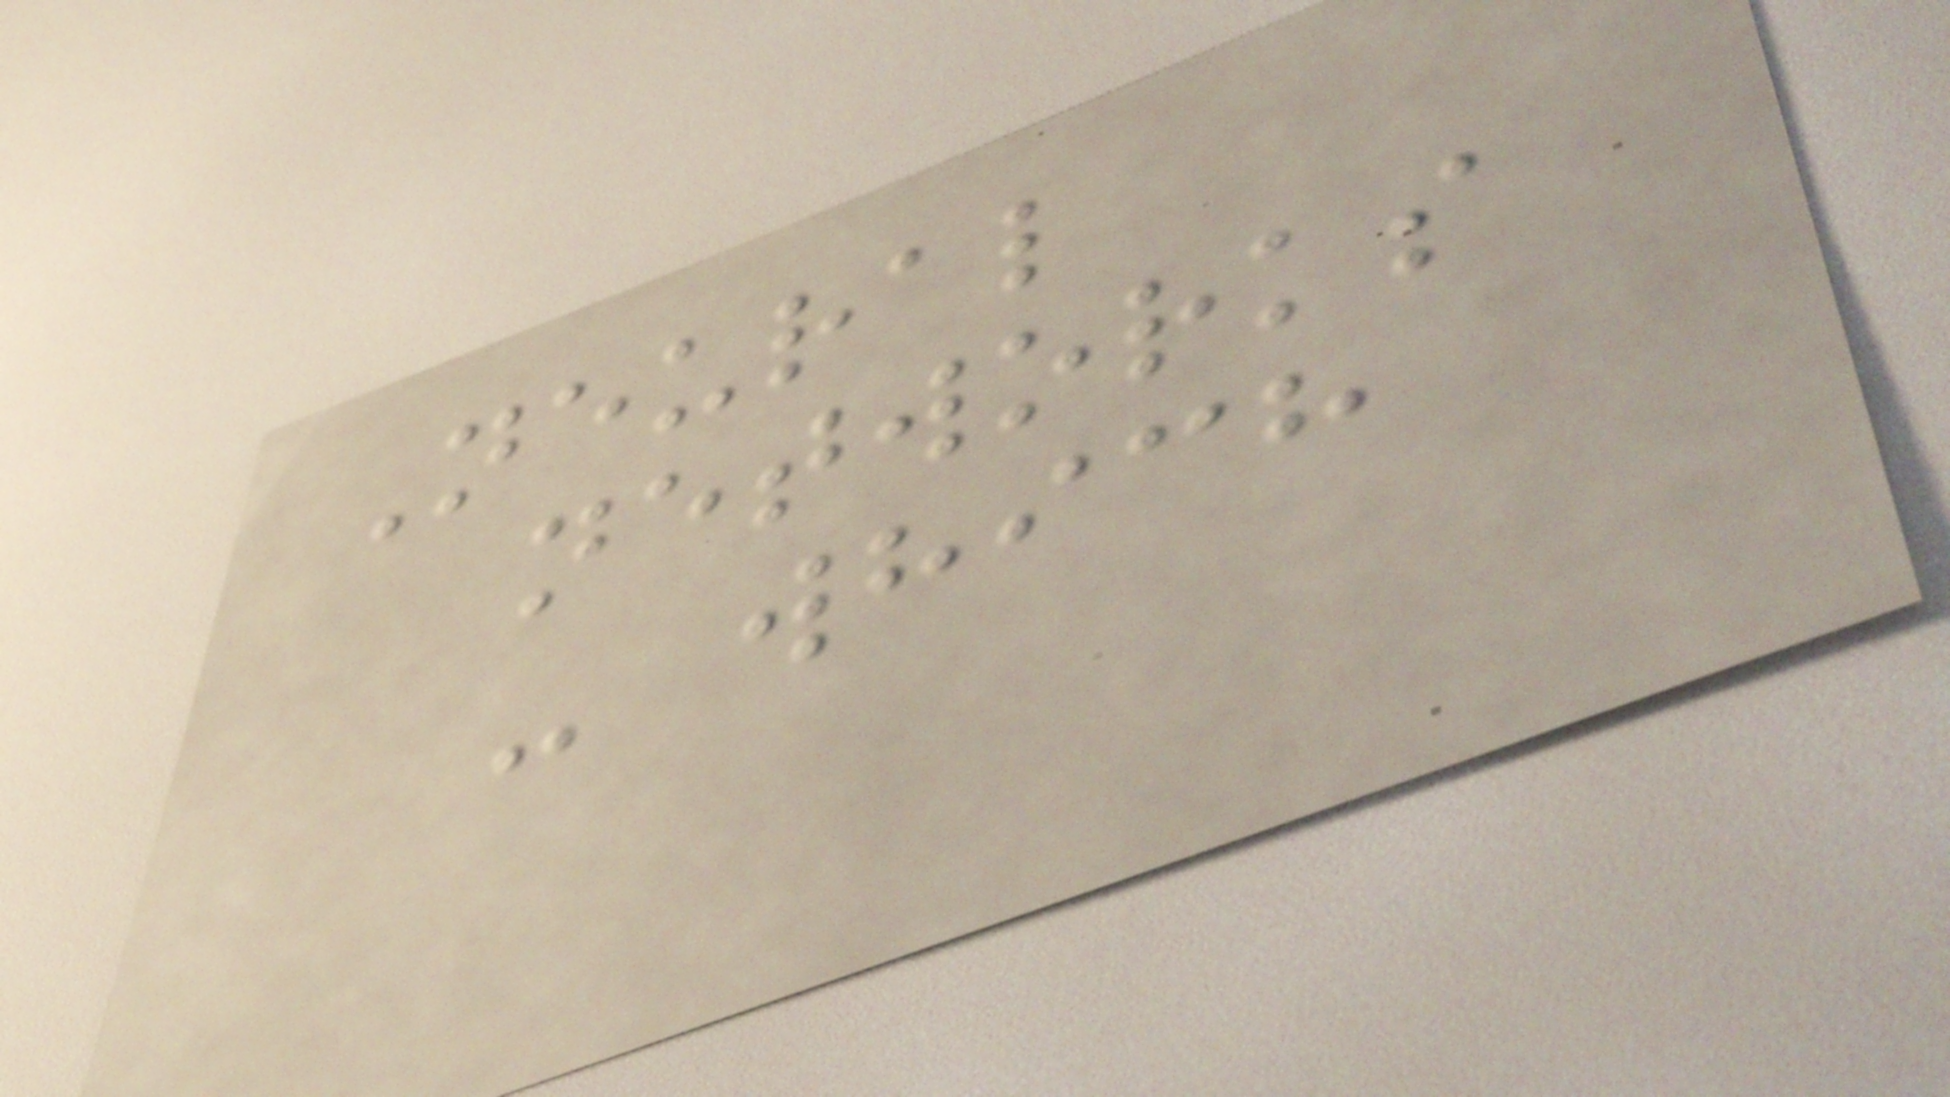Neural
networks
- which
